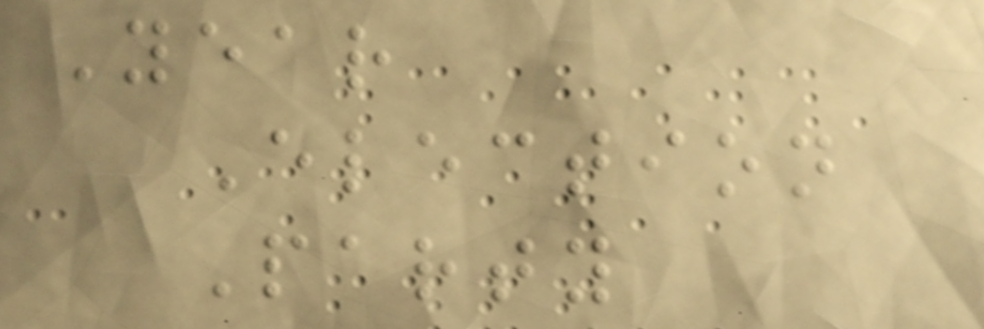Year
Election
Party
